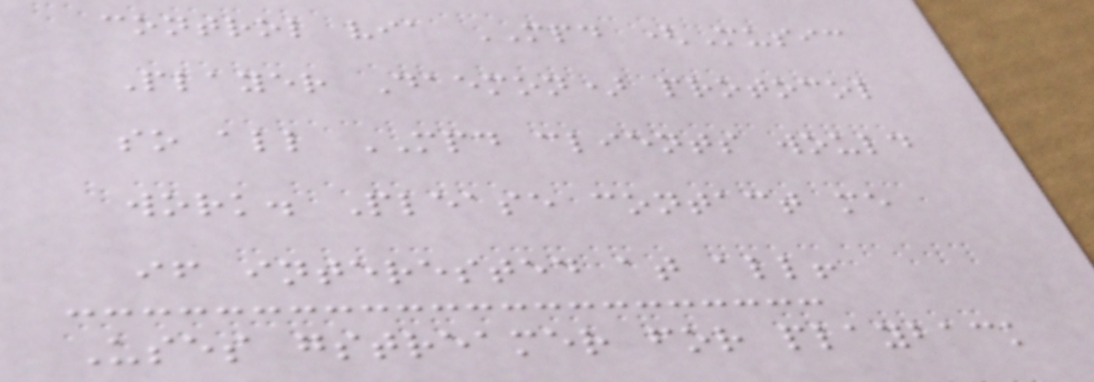control via MPD (Music
Player Daemon) protocol
so all MPD clients would
work. Please contact me
if interested at all!
Uses gstreamer for playback
